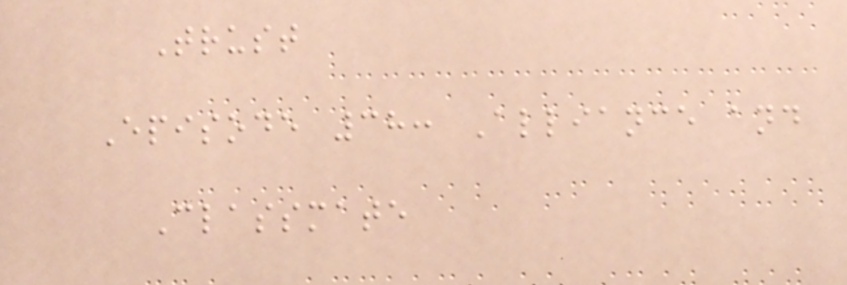Trust
Episode 38: Alliance and
Classmate
